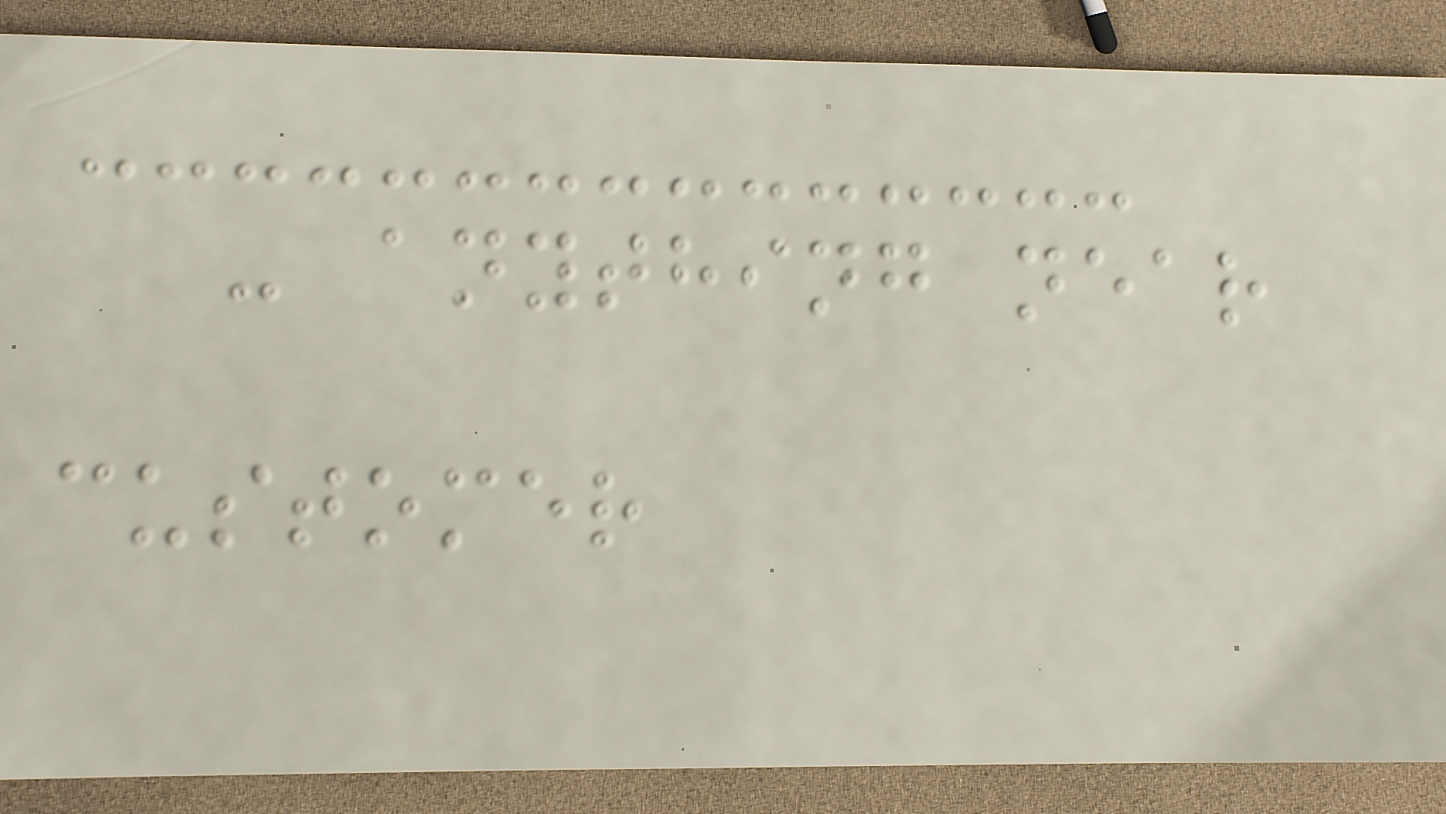- anything near
customer
